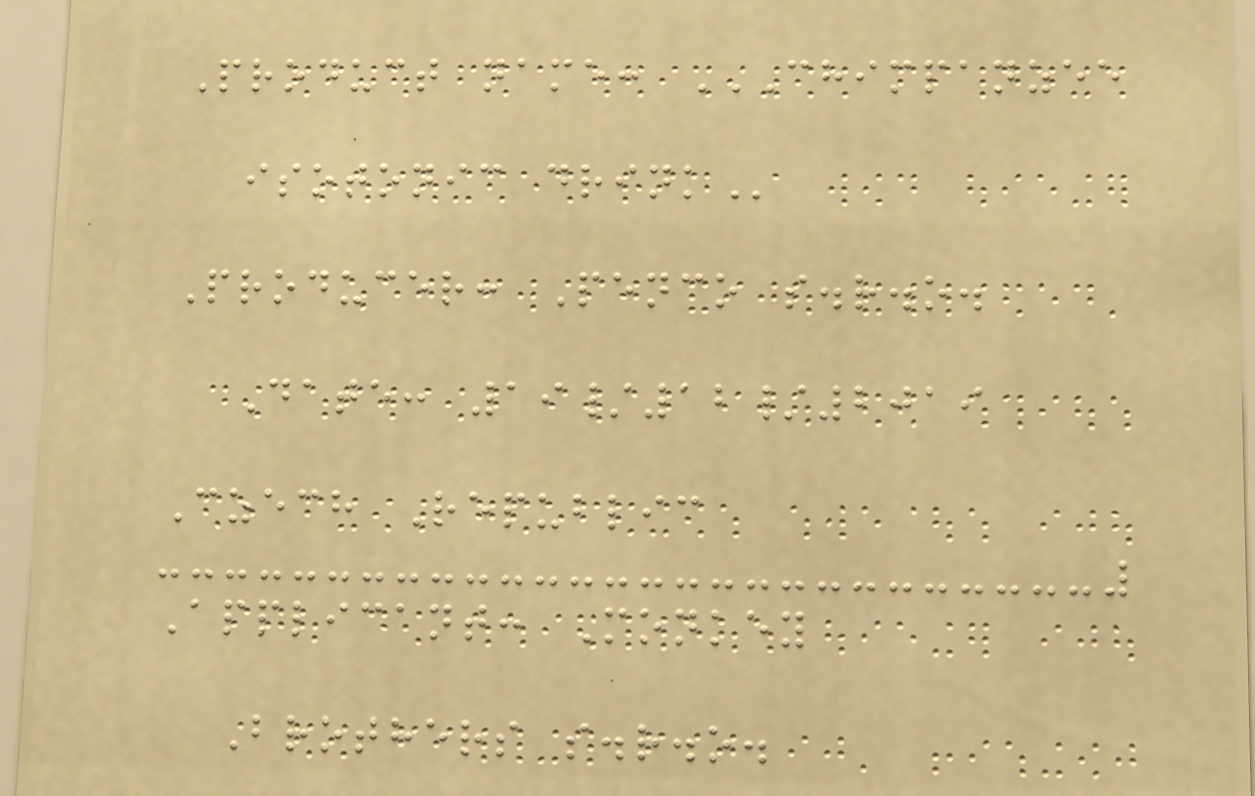Product name: CHIMPANZEE
ISOTONIC DRINK
Producer: Penco s.r.o.
Date: 19/12/2019
Czech Republic
Applicant: Monkey
Brothers s.r.o.
